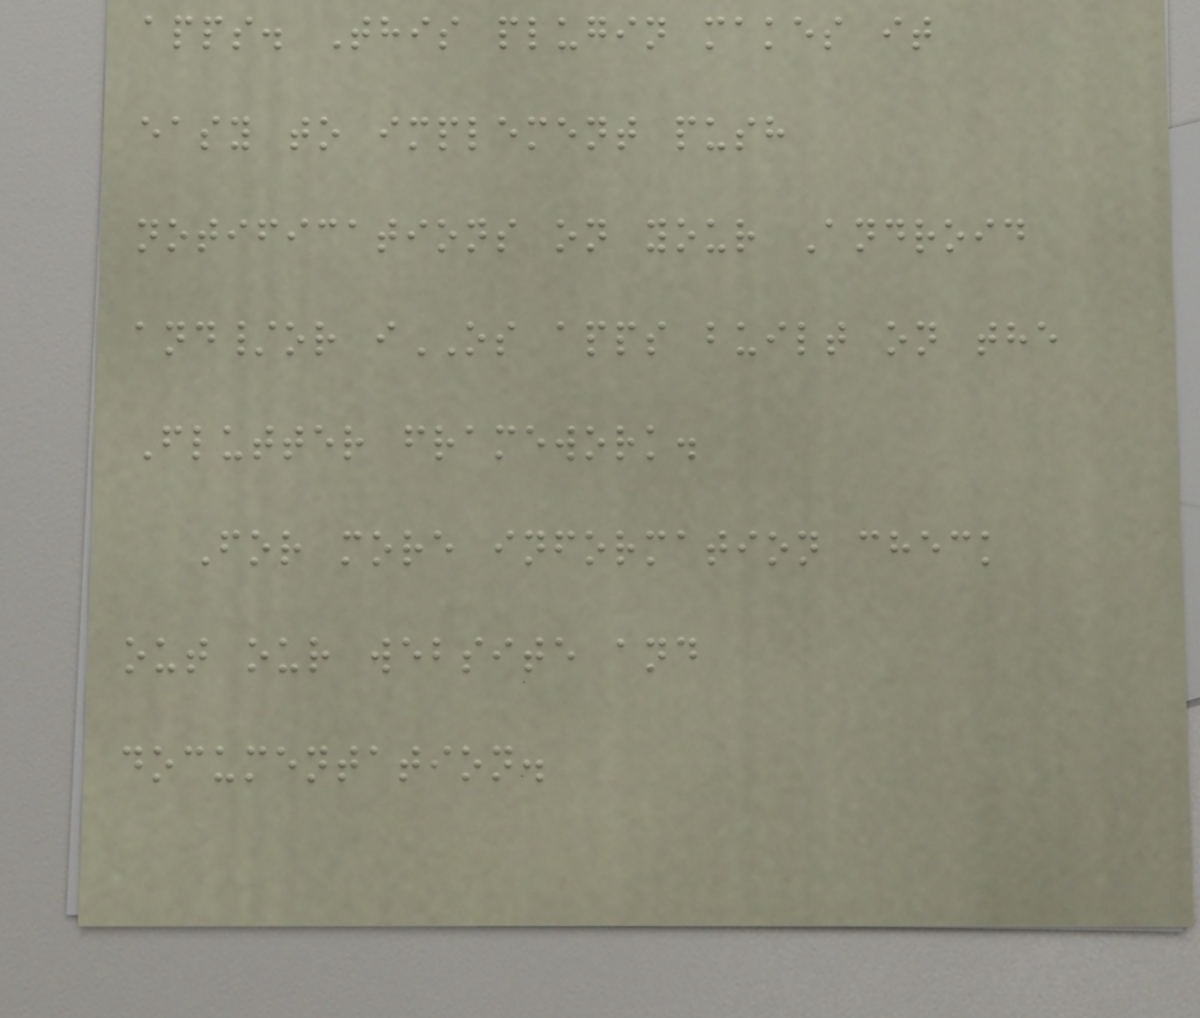apps. This plugin makes it
easy to implement push
notifications on your Android
and/or iOS apps built on the
Flutter framework.
For more information check
out our website and
documentation.
